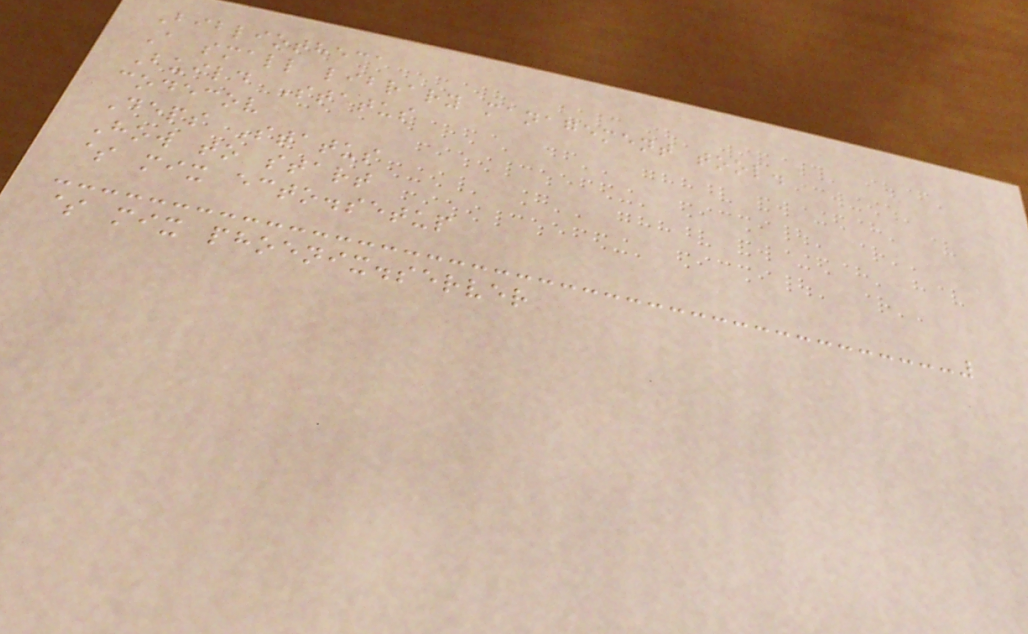Bibliotheca
A small library management tool.
Build Status
codecov
Deps Status
How to start
$ mix ecto.setup
$ mix phoenix.server
